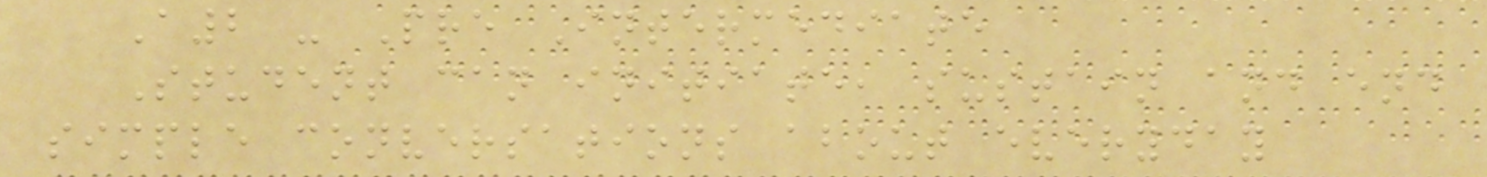A2 - Pre Intermediate
Student can initiate, sustain and end
simple conversations about everyday
